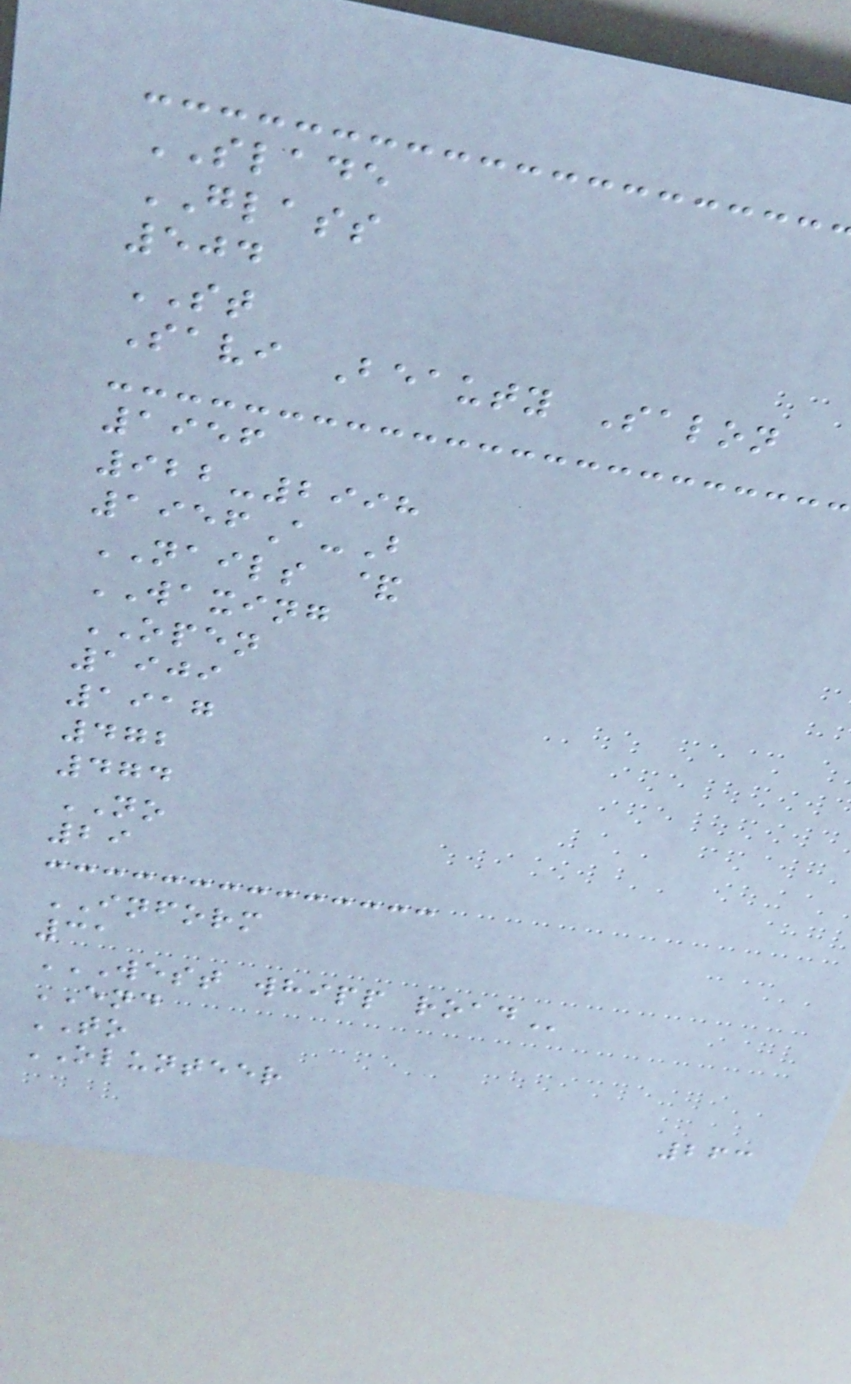SLADE
GLASS
504
ST
Savi Beauty Salon
1956
922-2998
1956A-B
NAILS &
WAXING
OPEN
1909
1917
472
474
NO
29
INFORM
31
WEST WHIPP ROAD
END
TO
OLUNTEER
263
